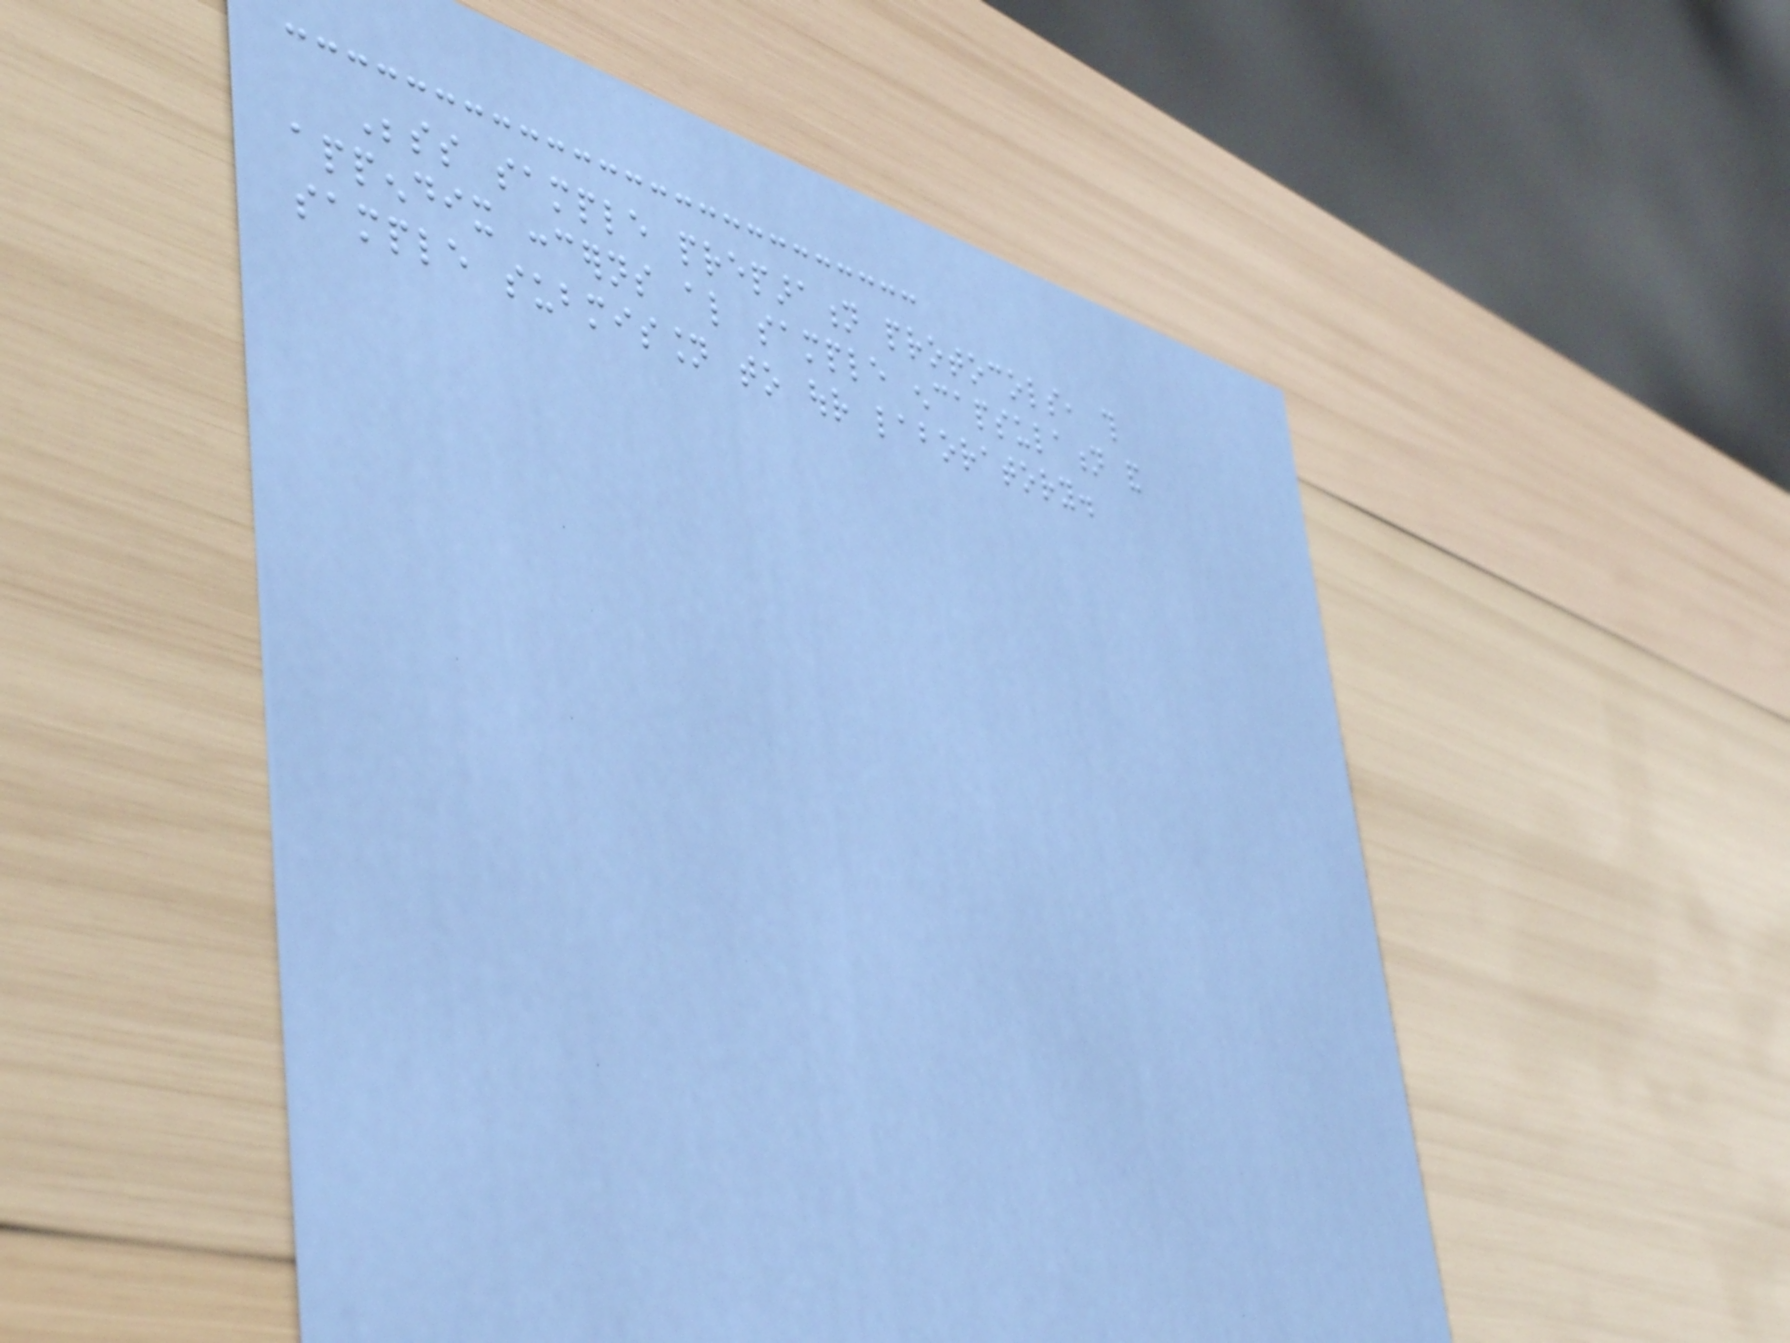Besides sample preparation protocols, this
appendix concerns also sample encapsulation and
sample submission to our laboratory.
